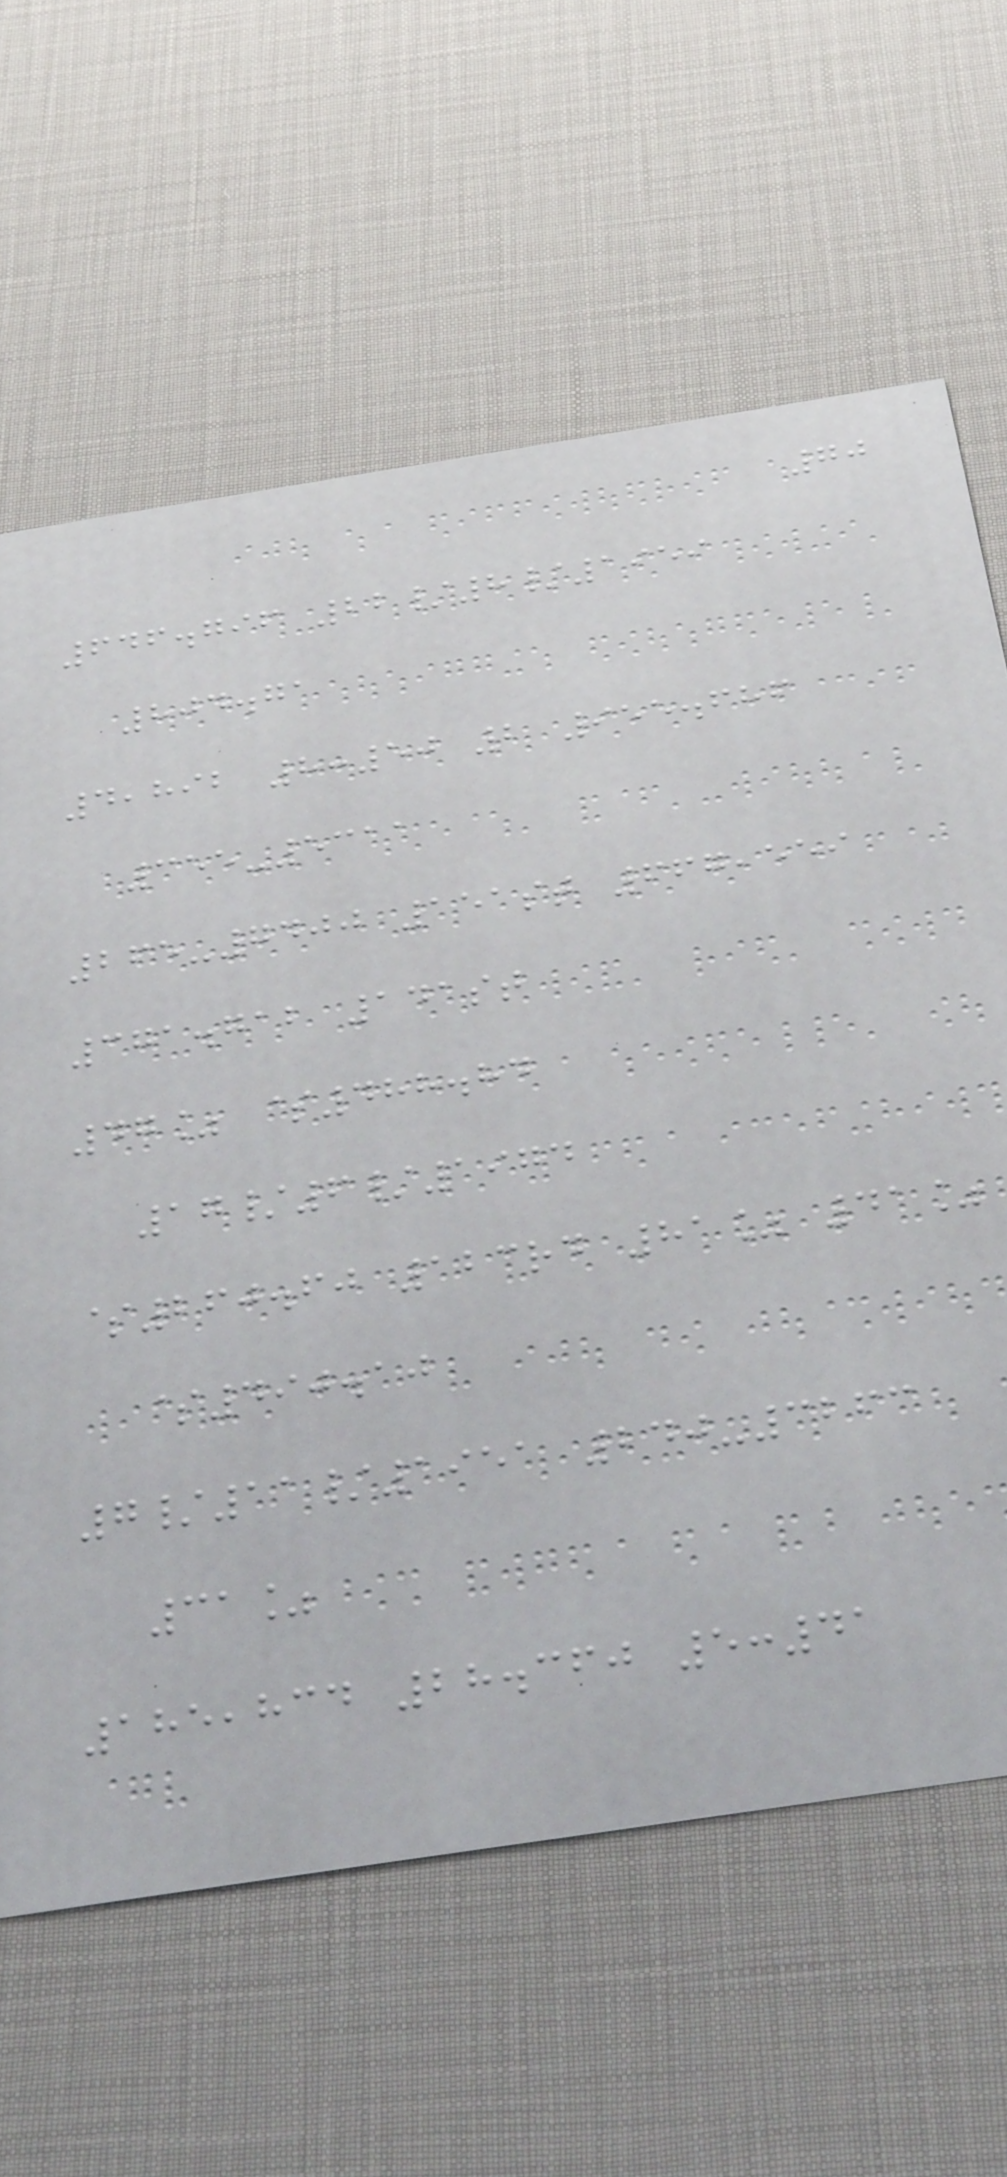70
646.796 22/8/1959
804.71
4,892 8:50 2 955.686
355-5311
265-7400 151st 667,559
371.712 141st
47% $488.84
17/6/1974
$260.60 123rd 81% 41%
$490.10
7/11/1951 240-3263
31%
185,834 28.360 5:41
